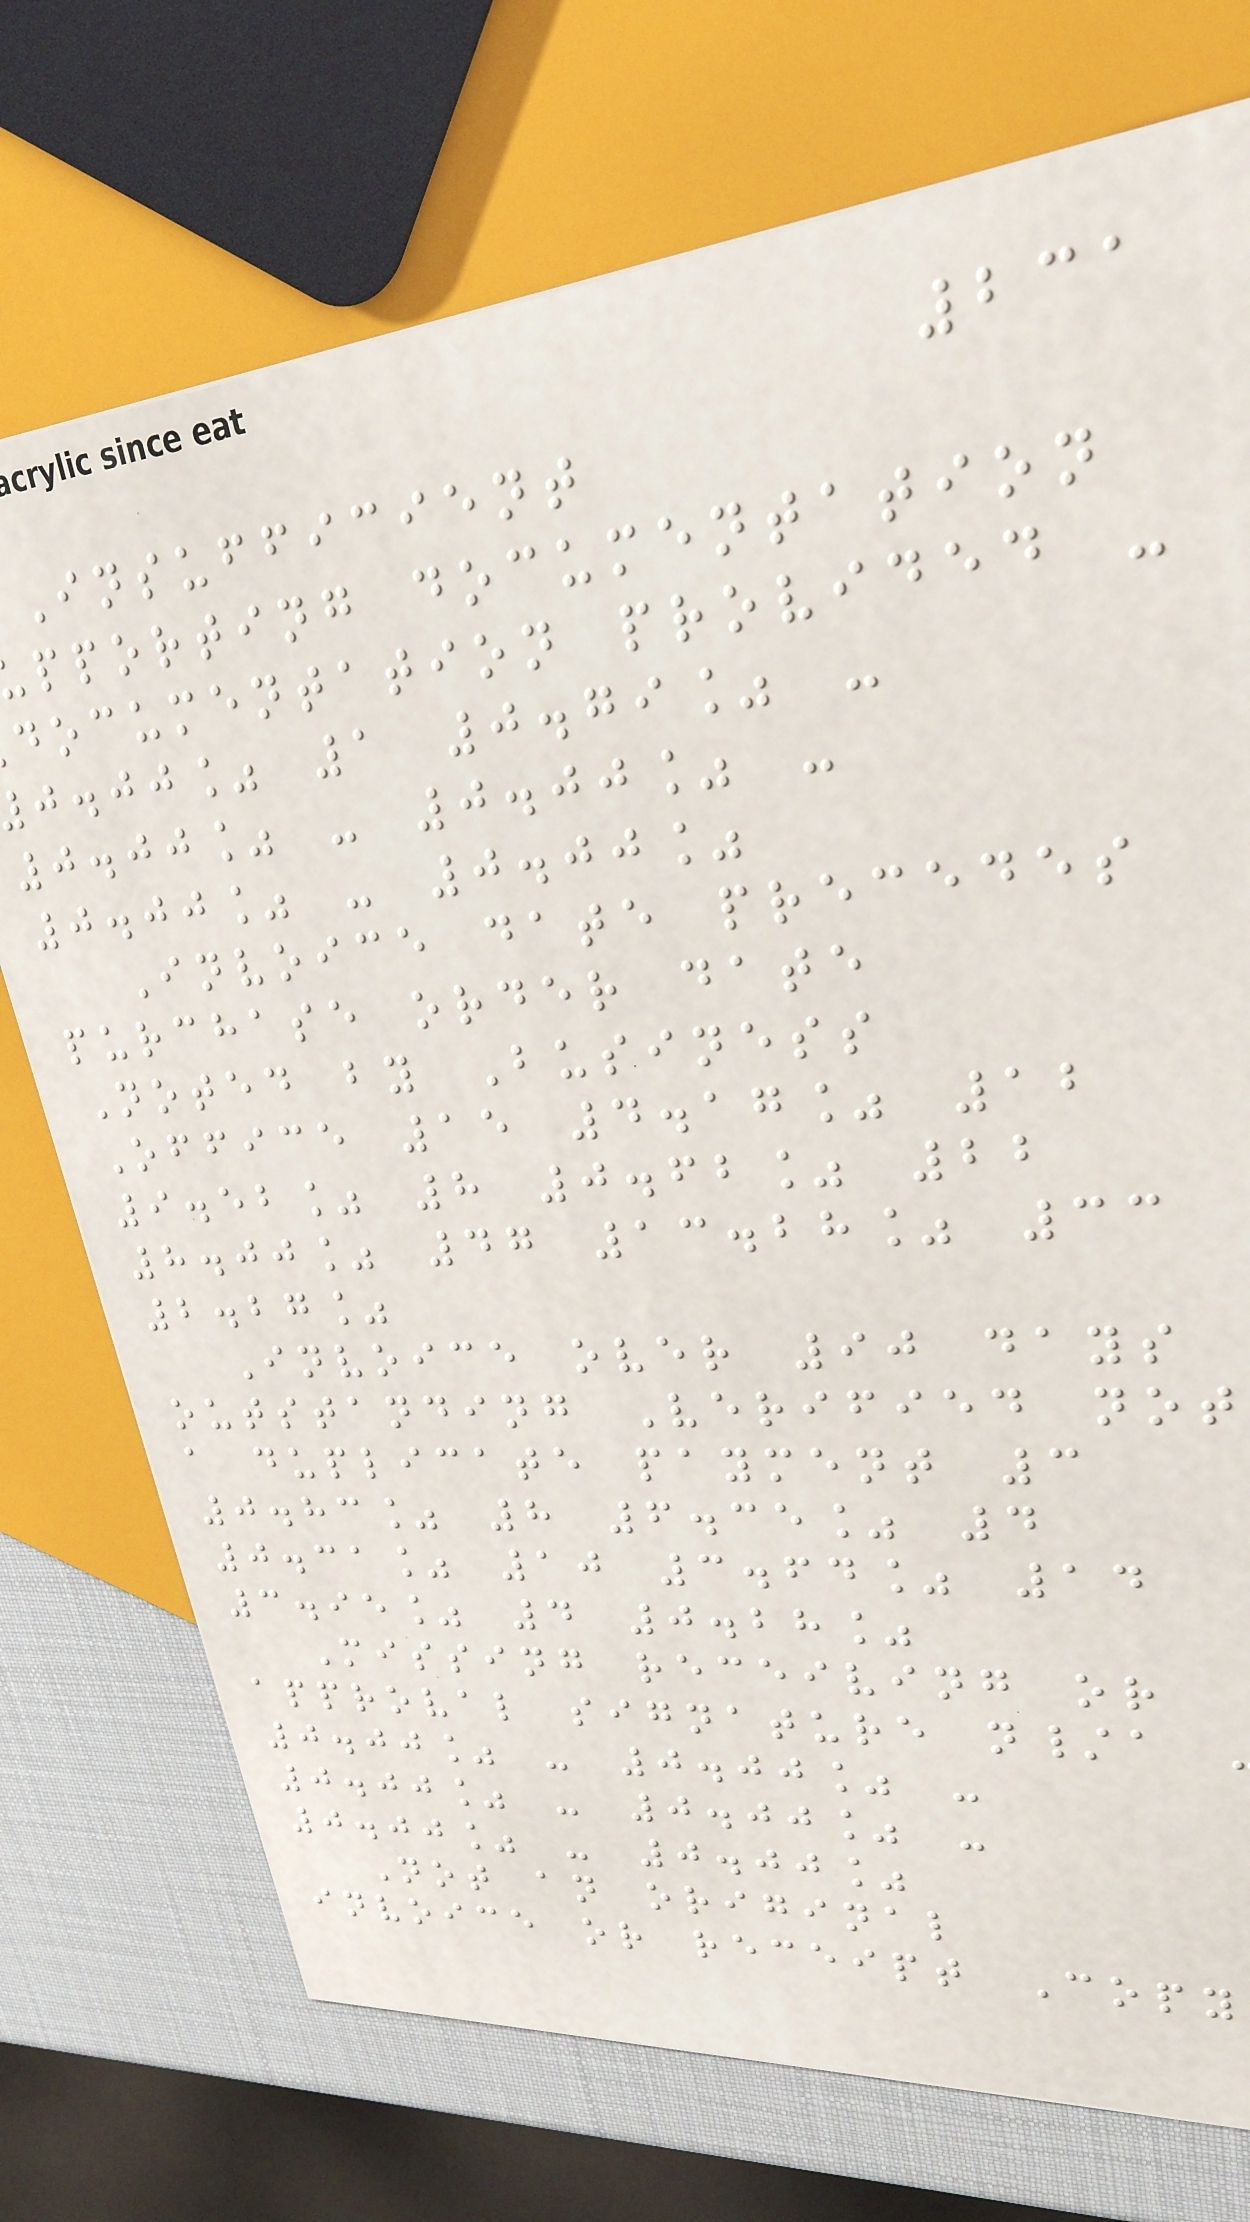231
Insufficient
pporting documentation
documentation provided -
j.jj% 1 0.79% -
0.00% - 0.00% -
0.00% - 0.00%
Invoice date precedes
purchase order date
Noted by Business
Office 15 4.17% 12
9.52% 8 0.62% 22
8.00% 47 13.28% 33
2.27%
Invoice over 90 days
outstanding Verified not
a duplicate payment 3
0.83% 8 6.35% 4
0.31% 10 3.64% 14
3.95% 4 0.28%
Missing receiving or
approval signature n/a
0.00% - 0.00% -
0.00% - 0.00% -
0.00% - 0.00%
Not an original
invoice or receipt Copy
